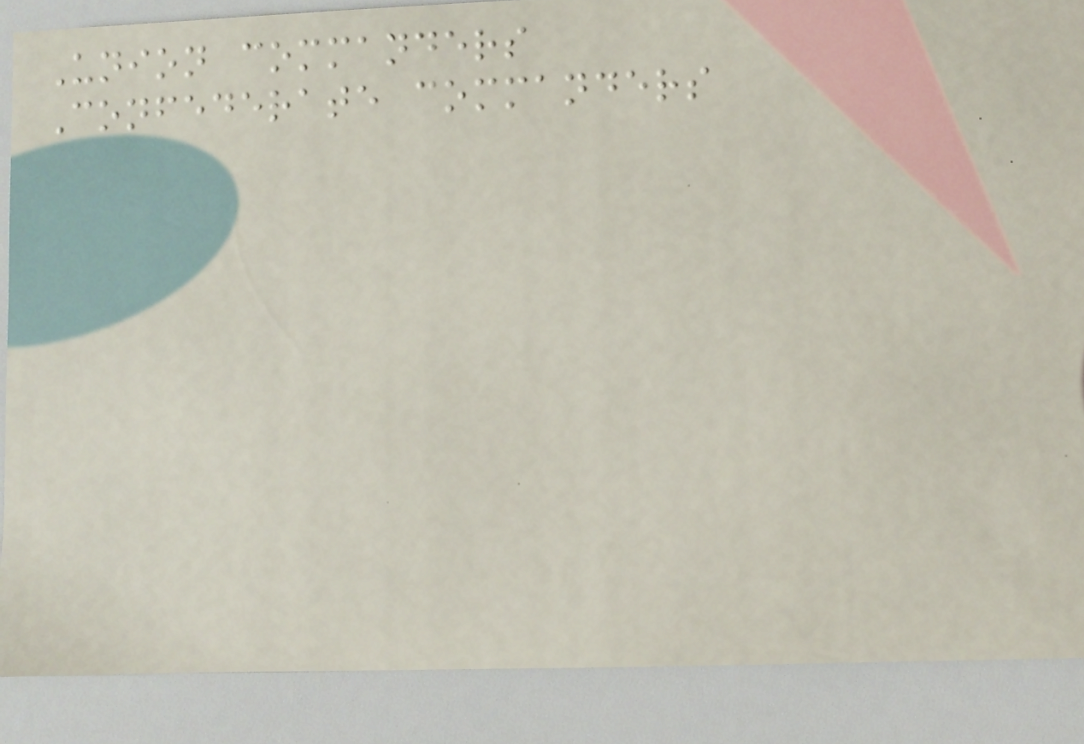Union commanders
Confederate commanders
